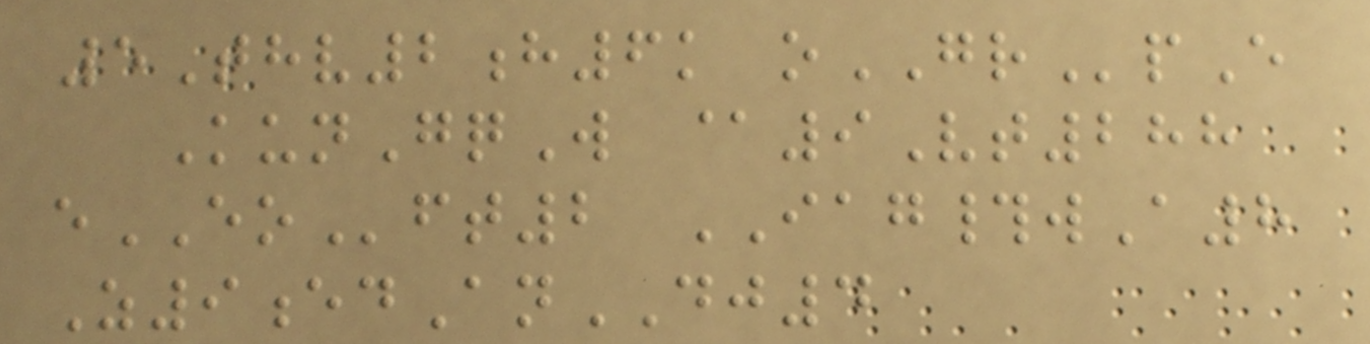5Thv2h6k oGRpE
KunGqW @9Vt288
eEOft2 IAG#wA8
Z9edAnDJ4
